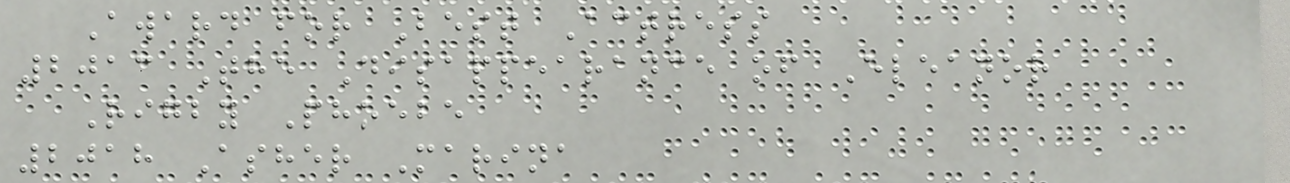Award for Best Actress
2013 The Disappearance of Eleanor
Rigby Phoebe
2018 Asher Marina
